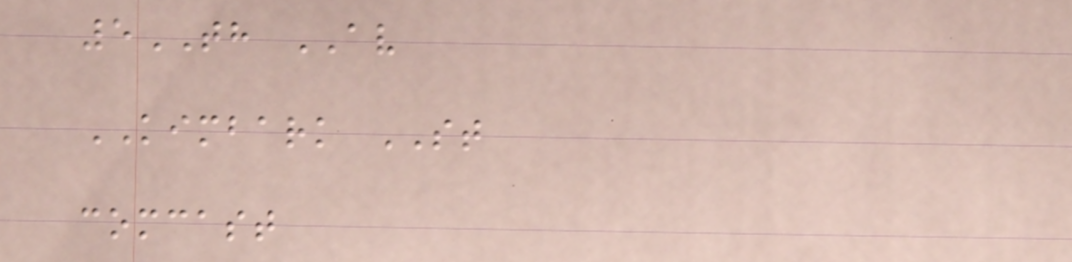5TH AV
KIMBARK ST
comcast
